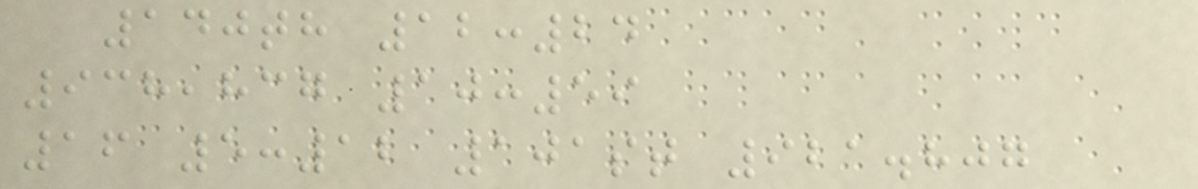140th 12:24
938,837 10:59
16 5:12 101st 921.807
